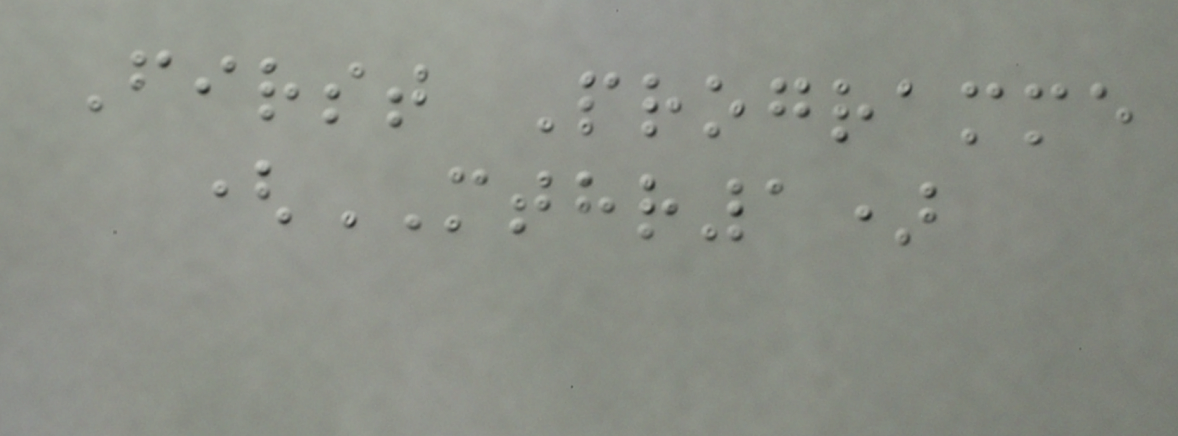First Programme
(MTHR1)
